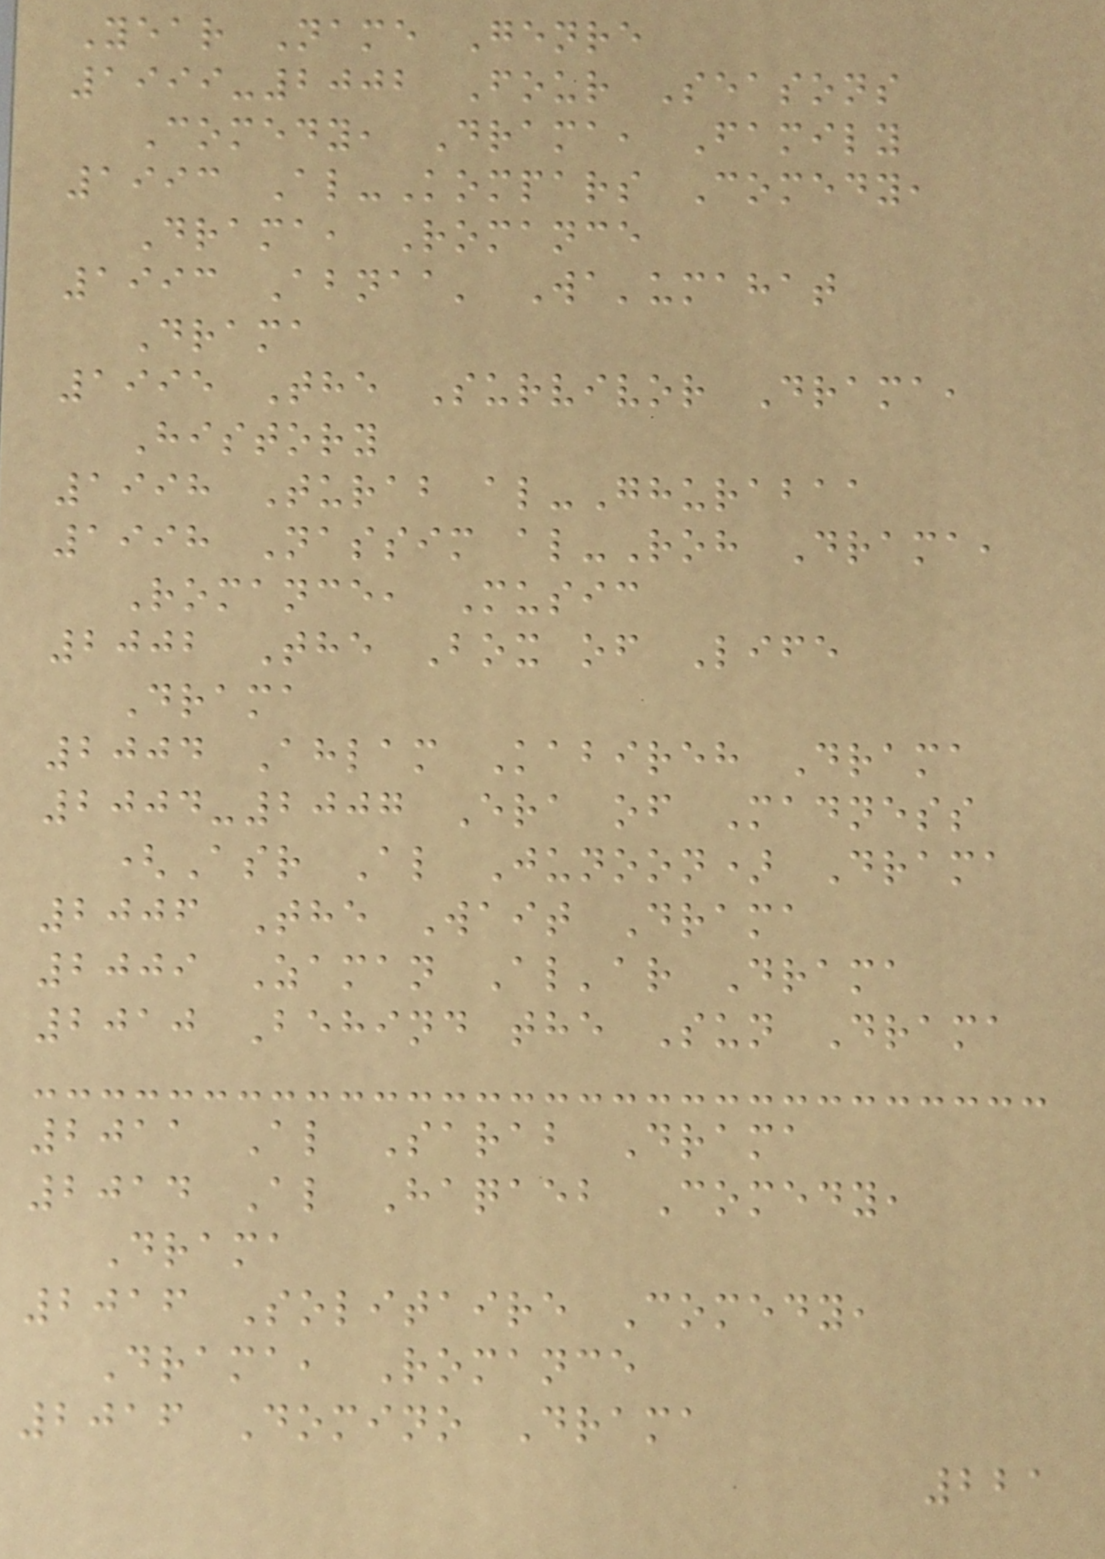Year Name Genre
1999-2002 Four Seasons
Comedy, Drama, Family
1993 Al-Kompars Comedy,
Drama, Romance
1993 Abnaa' Wa'umahat
Drama
1995 The Survivor Drama,
History
1998 Turab al-Ghurabaa
1998 Nassim al-Roh Drama,
Romance, Music
2002 The Box of Life
Drama
2004 Ahlam Kabireh Drama
2004-2007 Era of Madness
(Asr Al Junoon) Drama
2006 The Wait Drama
2009 Zaman Al'ar Drama
2010 Behind the Sun Drama
2011 Al Sarab Drama
2014 Al Haqaeb Comedy,
Drama
2016 Solitaire Comedy,
Drama, Romance
2016 Domino Drama
221
